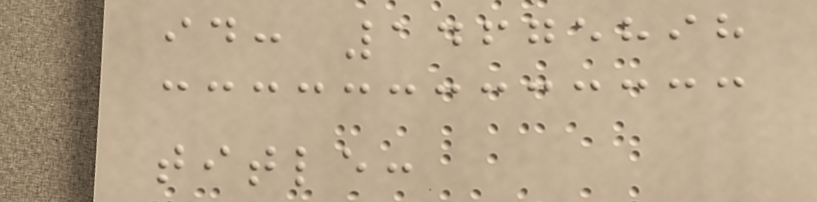id: 14675898
title:
